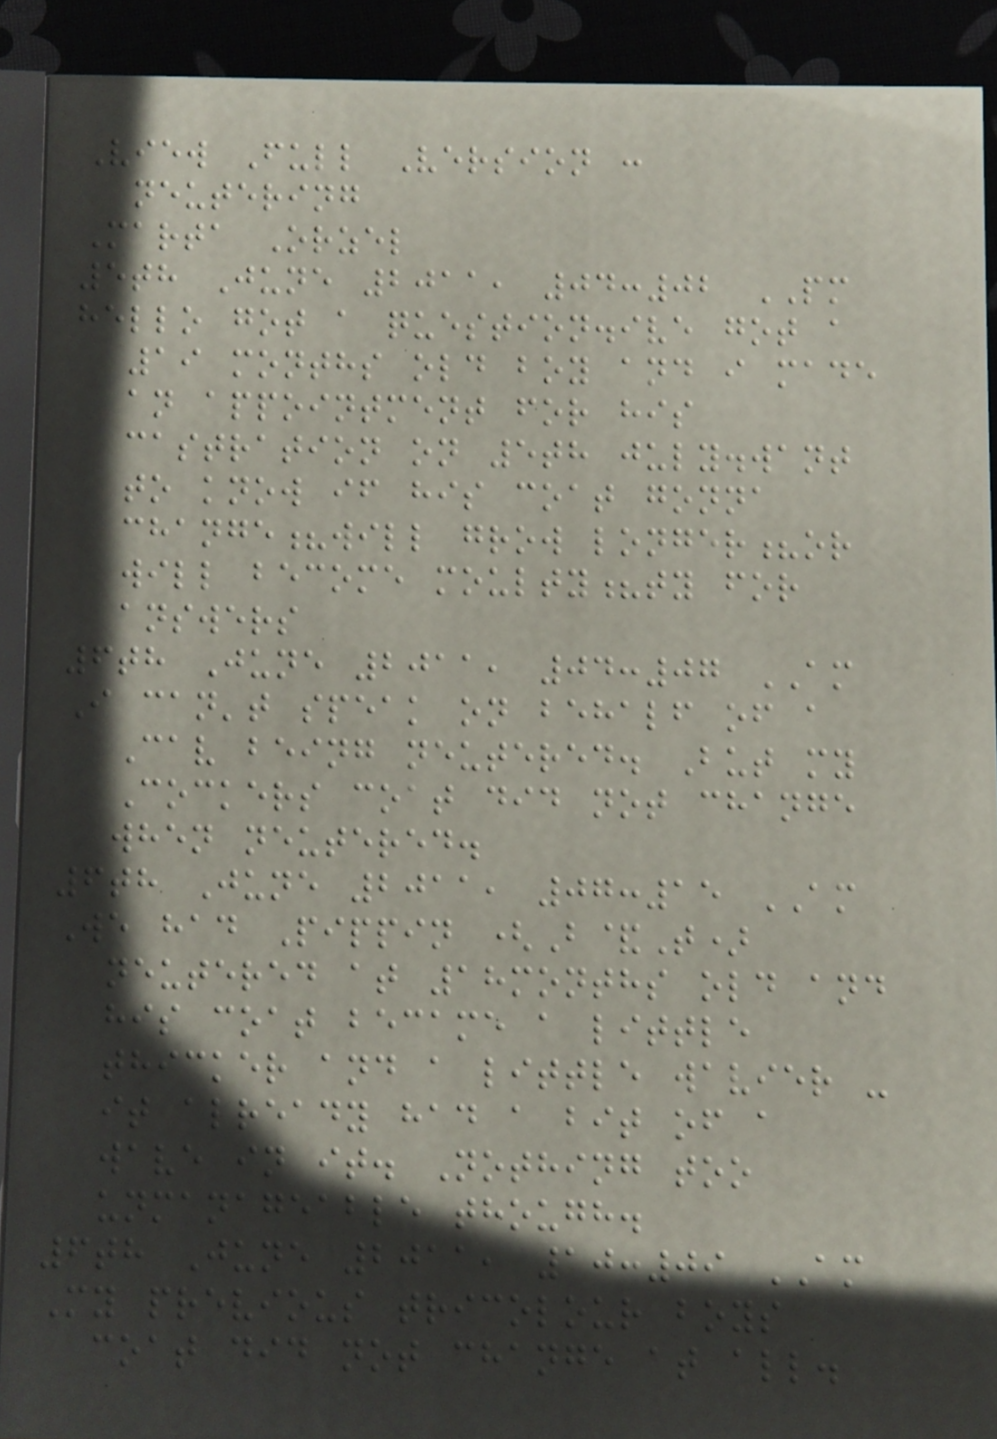View Full Version :
neutering
Marta Orzel
5th June 2011, 04:02 PM
hello got a question.ive got a
19 months old boy and i made
an appointment for his
castration on 5th july.want
to know if his coat gonna
change?will grow longer?or
will become moulty?ty for
answers
6th June 2011, 04:07 AM
I can't speak on behalf of a
Cav being neutered. But my
Cockers coat did not change
when neutered.
6th June 2011, 07:15 AM
We had Pippin (B&T)
neutered at 18months old and
his coat became a little
thicker and a little wavier -
it already had a bit of a
wave in it. Nothing too
unmanageable though.
6th June 2011, 10:09 AM
My previous tricolour boys
coat did not change at all.
